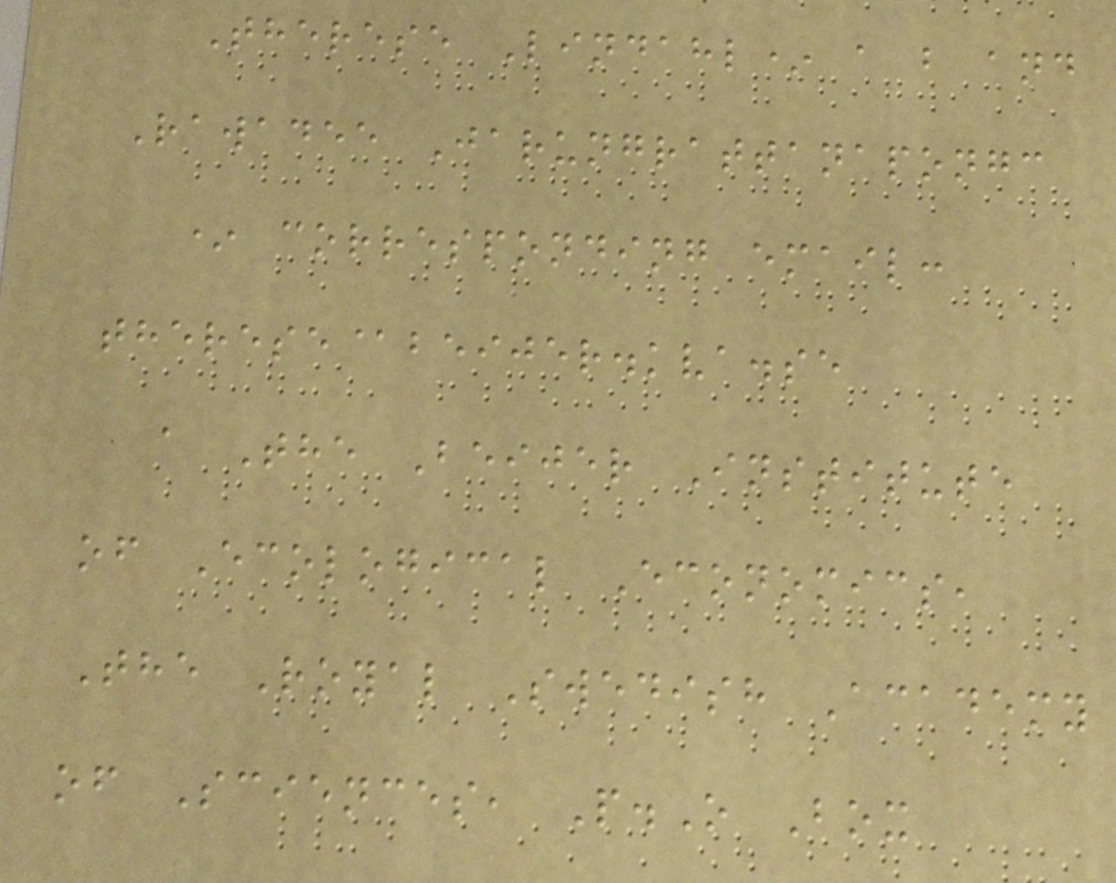Therese Lindahl* a b and
Rawadee Jarungrattanapongc
* corresponding email:
therese@beijer.kva.se
a The Beijer Institute
of Ecological Economics,
The Royal Swedish Academy
of Sciences, P.O Box
